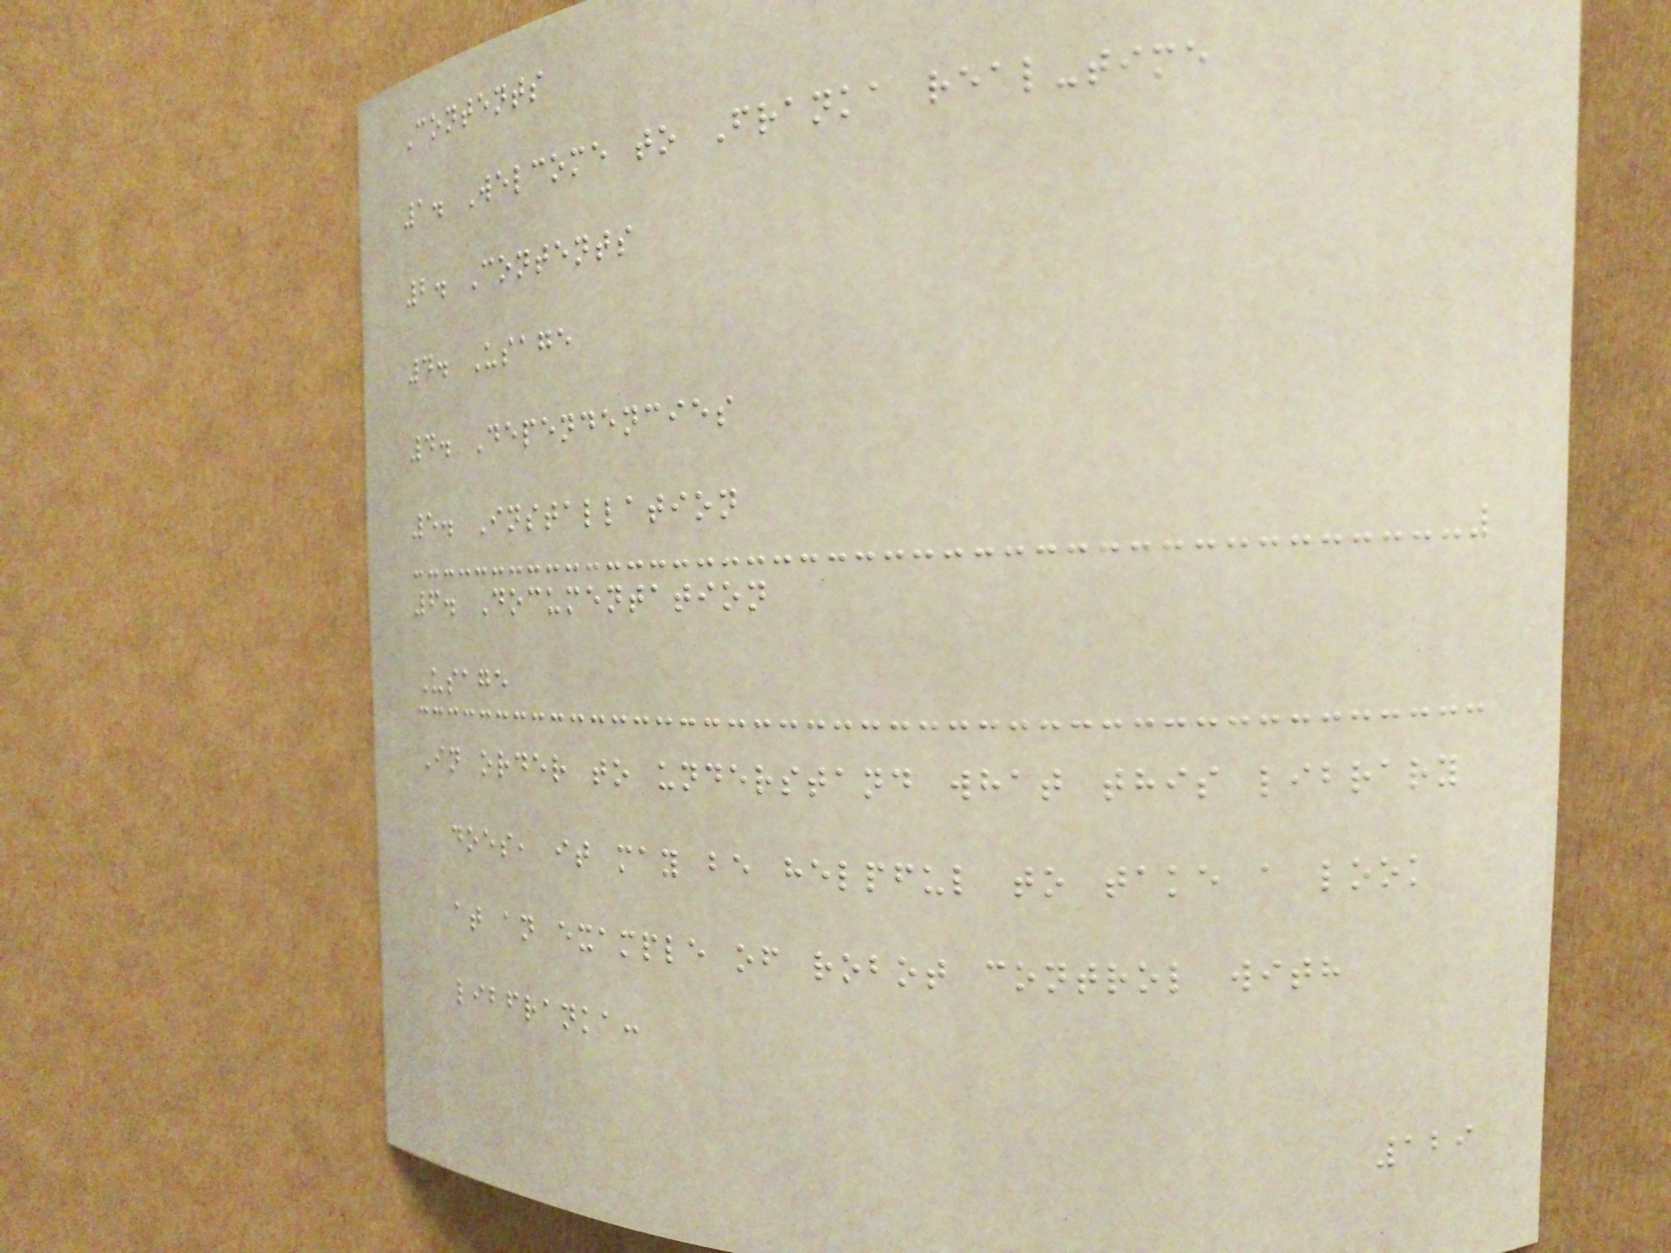Contents
1. Welcome to Franka real-time
2. Contents
4. Usage
4. Dependencies
5. Installation
6. Documentation
Usage
In order to understand what this library
does, it may be helpful to take a look
at an example of robot control with
libfranka:
129
